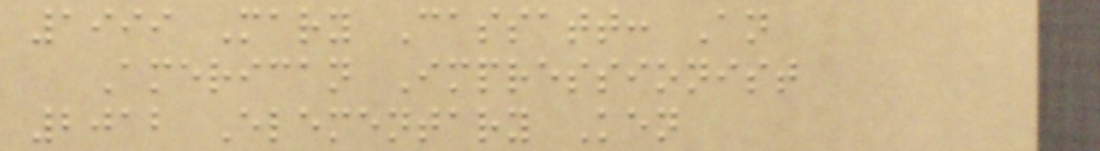1999 Mary Cassatt: An
American Impressionist
2012 Elementary Ken
